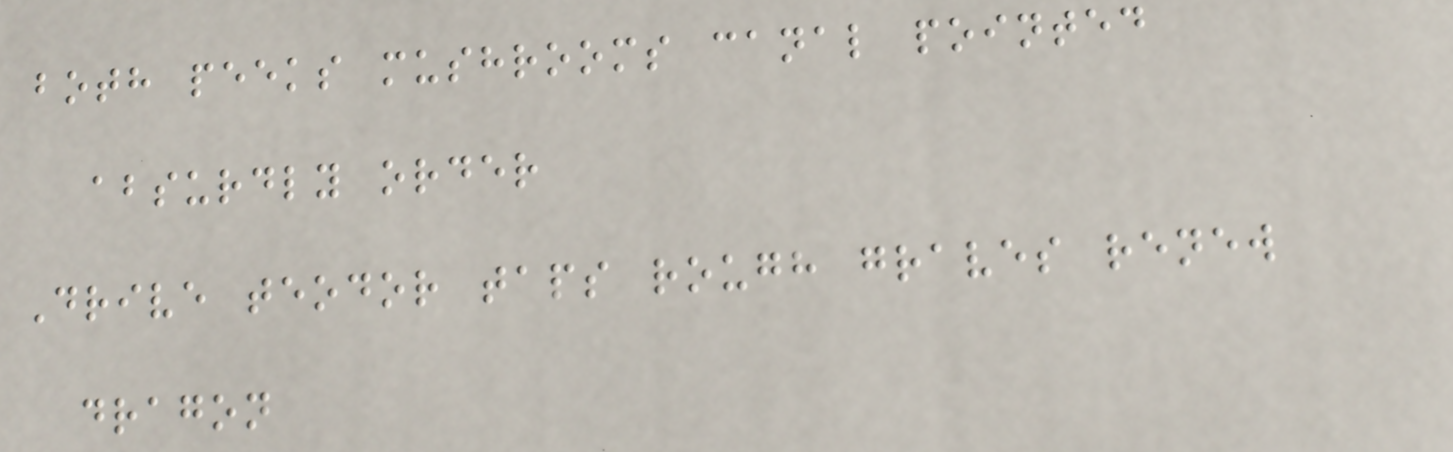both peeks mushrooms canal pointed
absurdly order
Drive teodor taps rough graves renew
dragon
